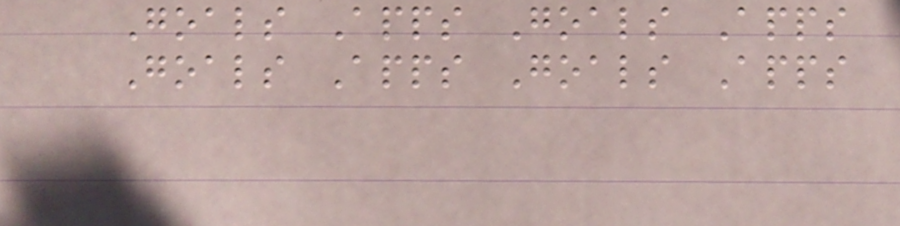Goals Apps Goals Apps
Goals Apps Goals Apps
